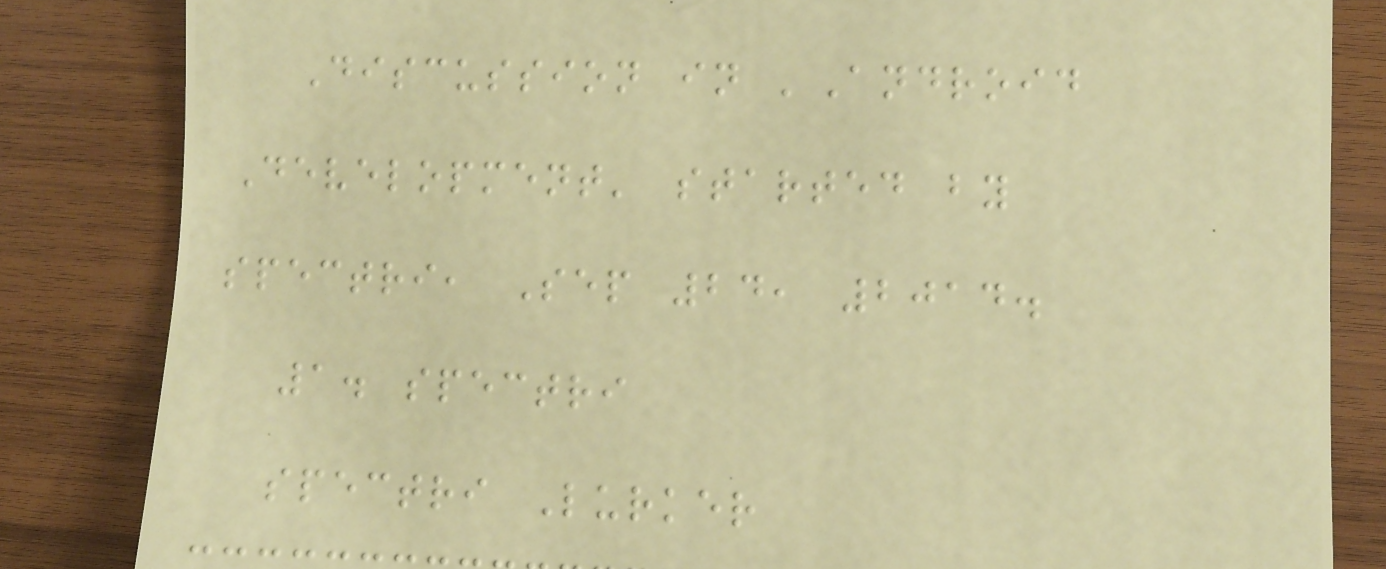Discussion in 'Android
Development' started by
spectri, Sep 24, 2014.
1. spectri
spectri Lurker
